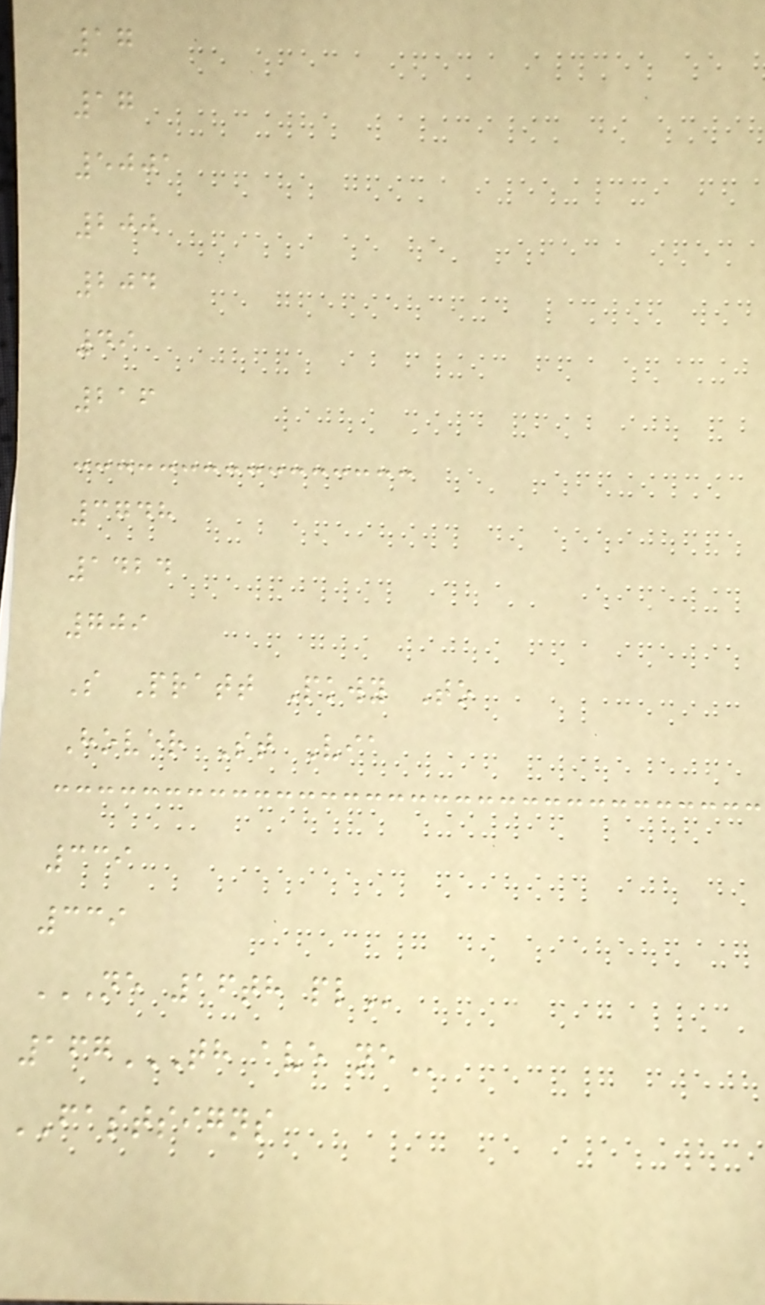17
17
5001
200
204
49
216
3748
1424
709
S Pratt Pkwy To
Hover St Via
339
339
NE 16TH PL
167TH AVE NE
FASTSIGNS
